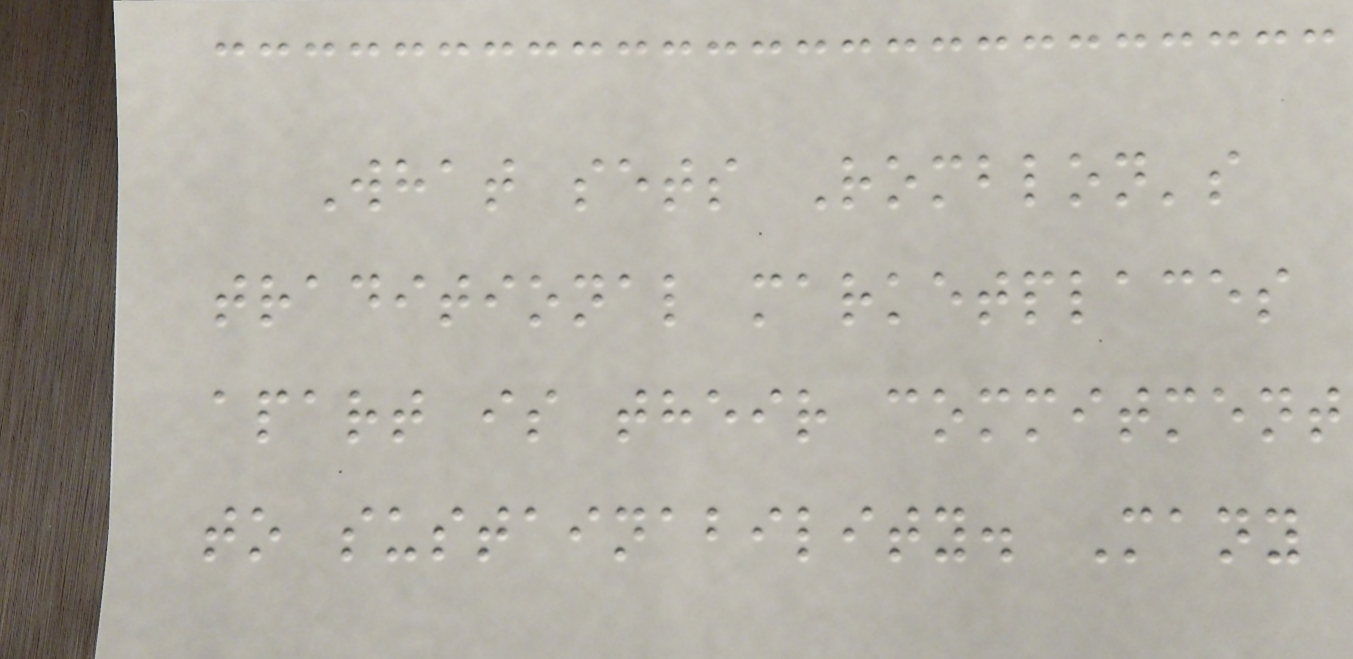What sets Romblon's
traditional marketplaces
apart is their commitment
to sustainability. Many
